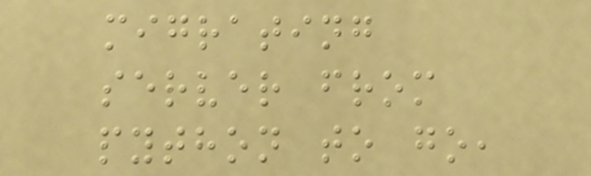migrating
server from
python to go,
